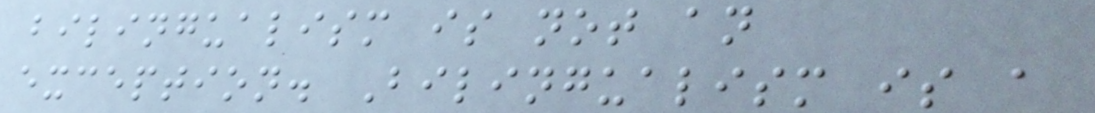bilingualism is not an
exception. Bilingualism is a
